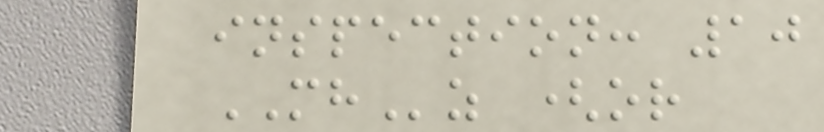inspection: 10
MHz (or
